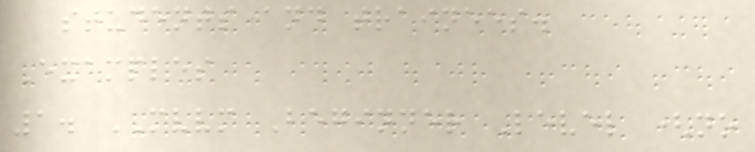students and trainees.
Examples
1. MVVM Beginner Level (no
